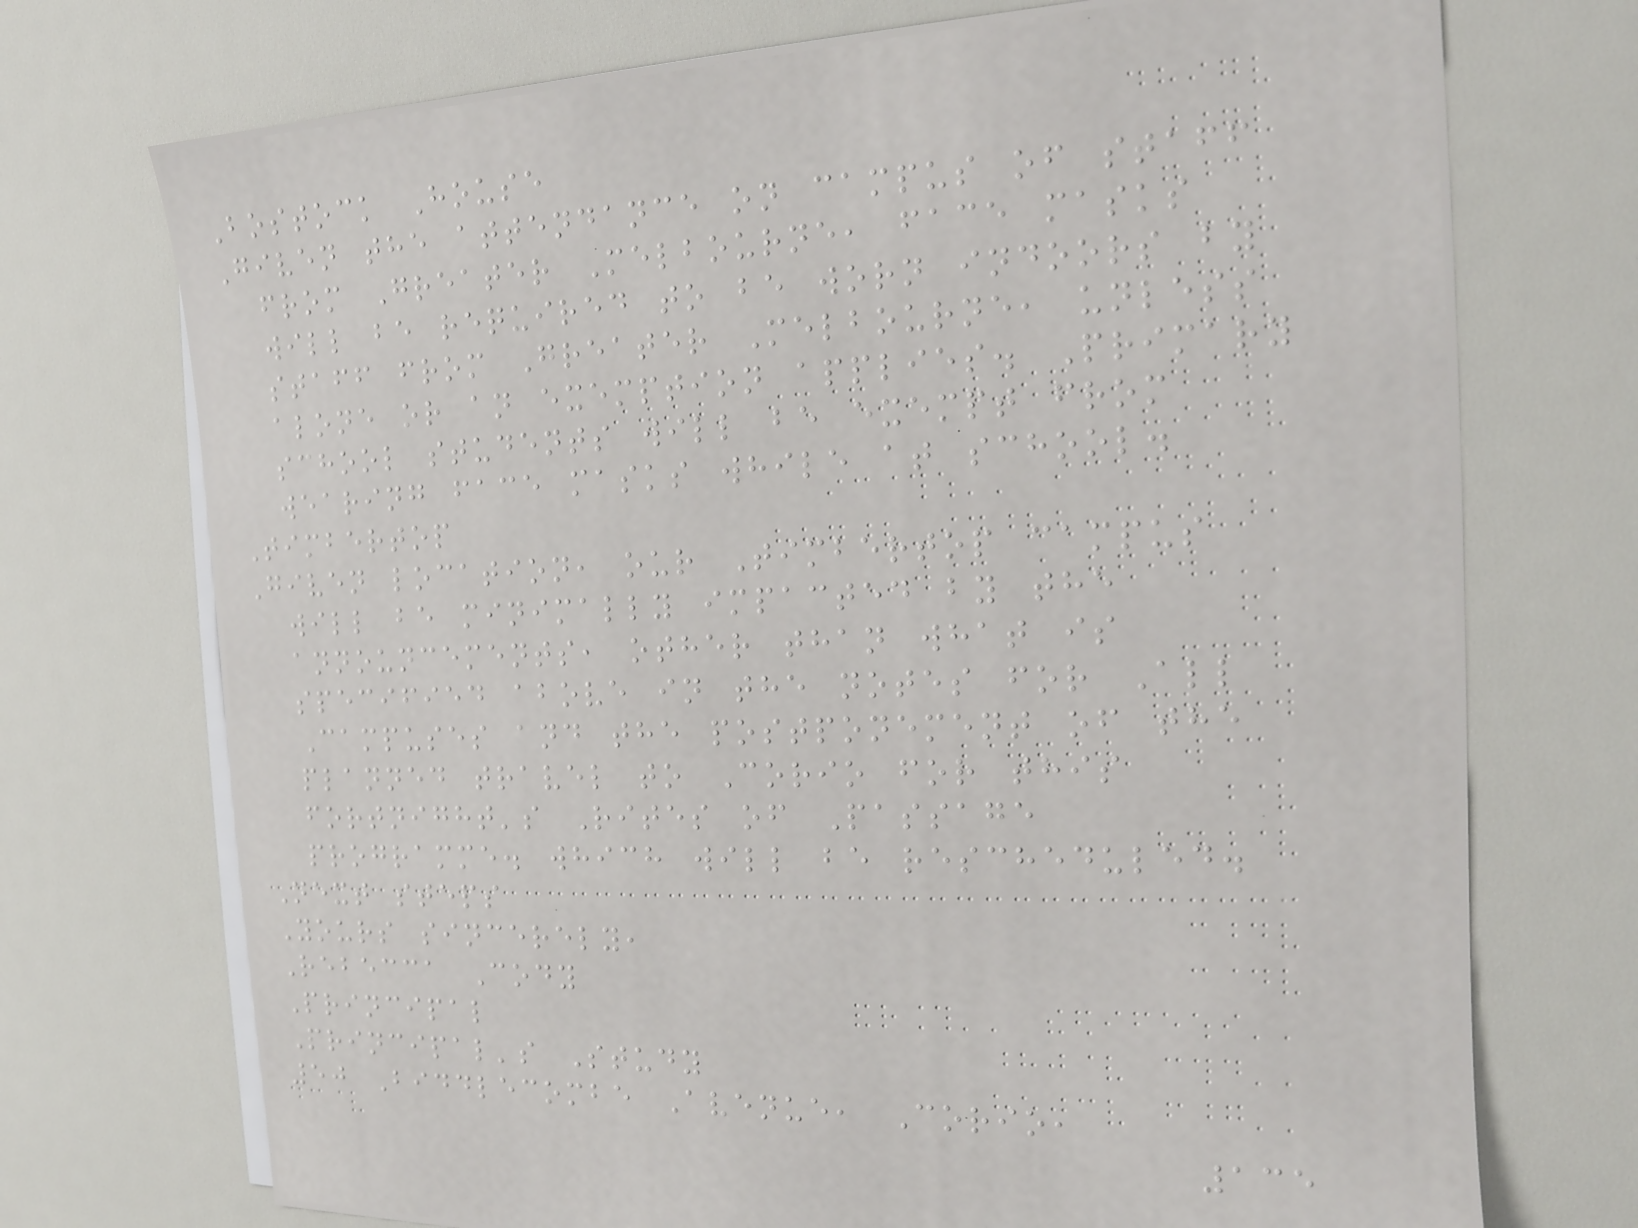Bostock House
Given the attendance on campus of staff
from Greater Melbourne, face masks
will be required to be worn indoors by
staff from Greater Melbourne, unless
alone or an exemption applies. Primary
school students will be exempt from
wearing face masks while at school.
Timbertop
Given location, our Timbertop campus
will be minimally impacted by the
announcements, other than what is
specified above in the notes for All
Campuses and the postponement of the
planned travel to Corio for this
fortnight's Rites of Passage
programme. which will be rescheduled.
Next steps
Yours sincerely,
Rebecca Cody
Principal
Principal's Study
50 Biddlecombe Avenue, Corio,
135
